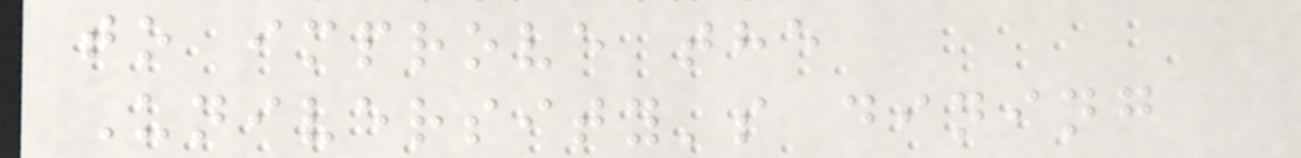to improve the
University's dining
